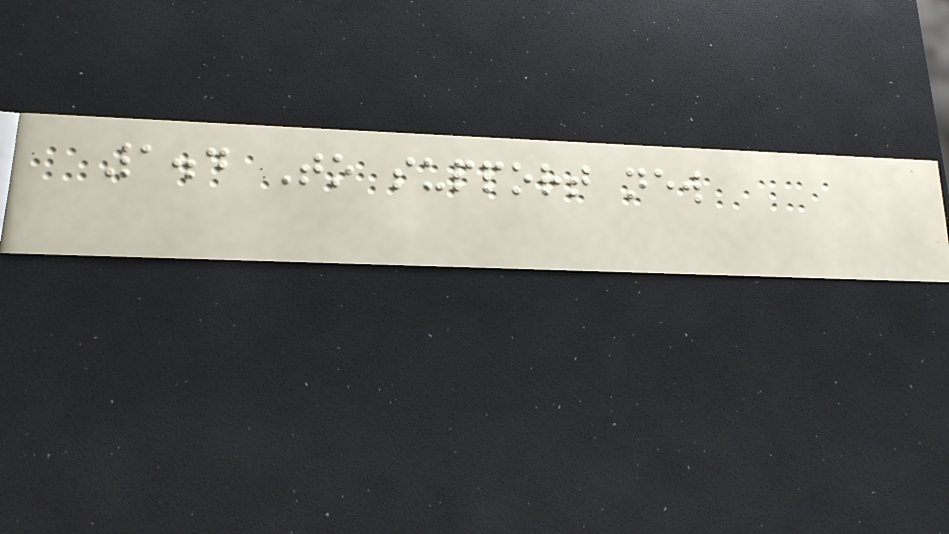1.4 To support new
